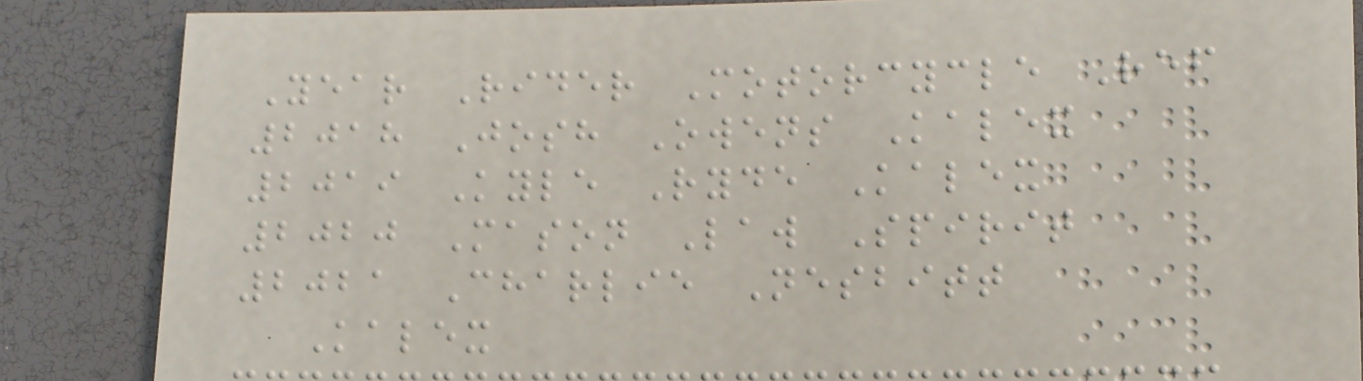Year Rider Motorcycle Ref
2018 Josh Owens Kalex
2019 Kyle Ryde Kalex
2020 Mason Law Spirit
2021 Charlie Nesbitt
Kalex
